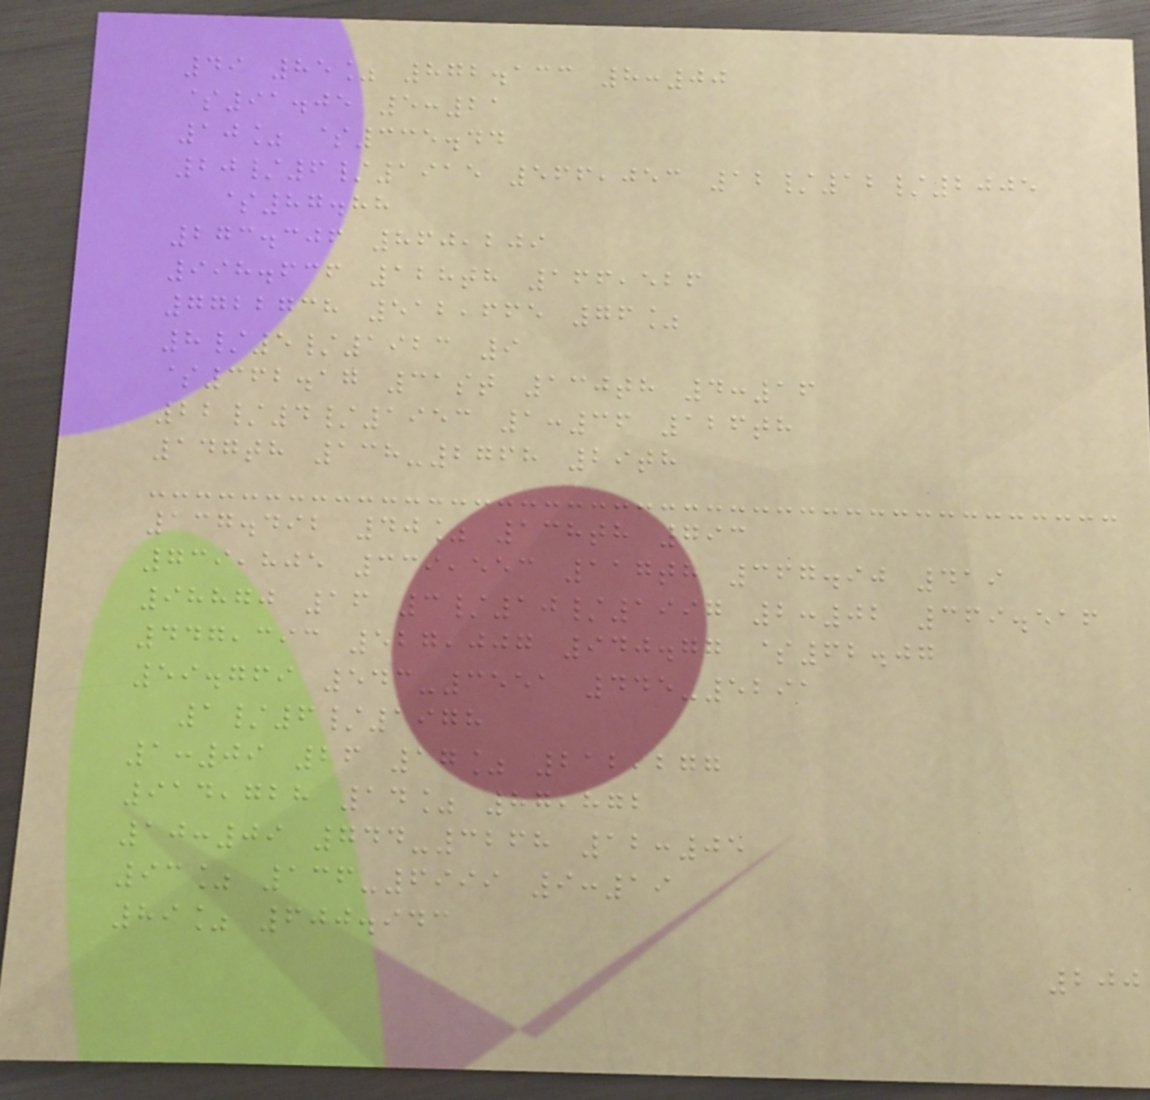49 85% 872.133 8:00
$91.05 5:21
10% $335.44
20/6/1915 566,053 12/12/2005
$87.88
273.306 860,209
998.636 128th 166,526
7722738 512,665 76%
8/5/1923 9
$362.17 31st 130th 4:16
22/4/1953 1:36 126th
147th 138-2768 29th
137.492 40% 138th 793
739,805 339,553 117th 367.90 419
98870 16 3/10/1997 2:02 369.516
447,393 527,007 940.77 $62.07
59.769 543-3551 445-5291
1/6/1978
1:09 26 17% 212,277
914,728 14% 87,872
10:09 744-3268 12:05
93% 136-6999 9:19
89% 600.943
200
